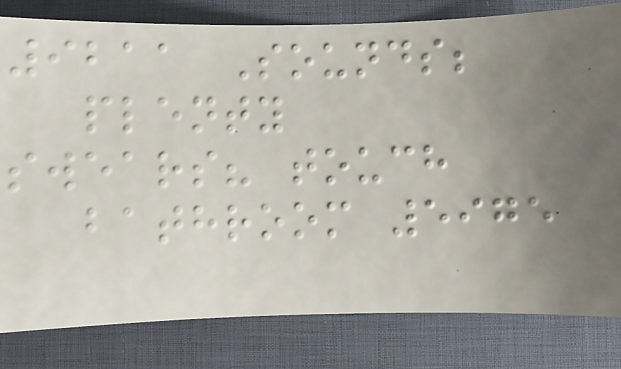9211 Sounds;
plenty
swears? touch
bathroom 5975
